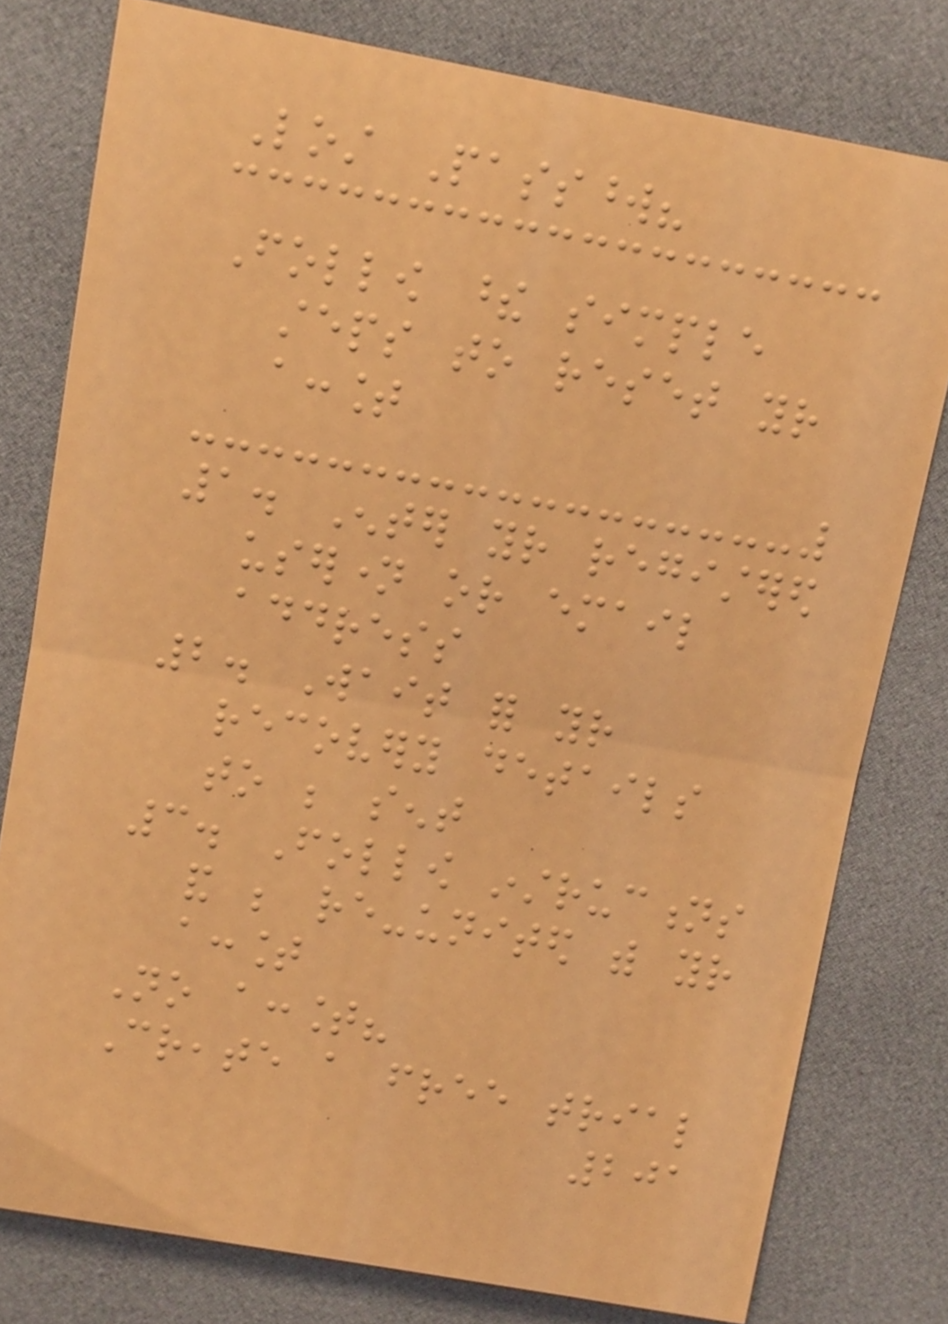Lost Password?
Follow these simple
steps to reset your
account
1. Enter your registered
username or email
address
2. Wait for your
recovery details
to be sent
3. Follow instructions
and be re-united with your
account
No account?
Create a free trial
201
